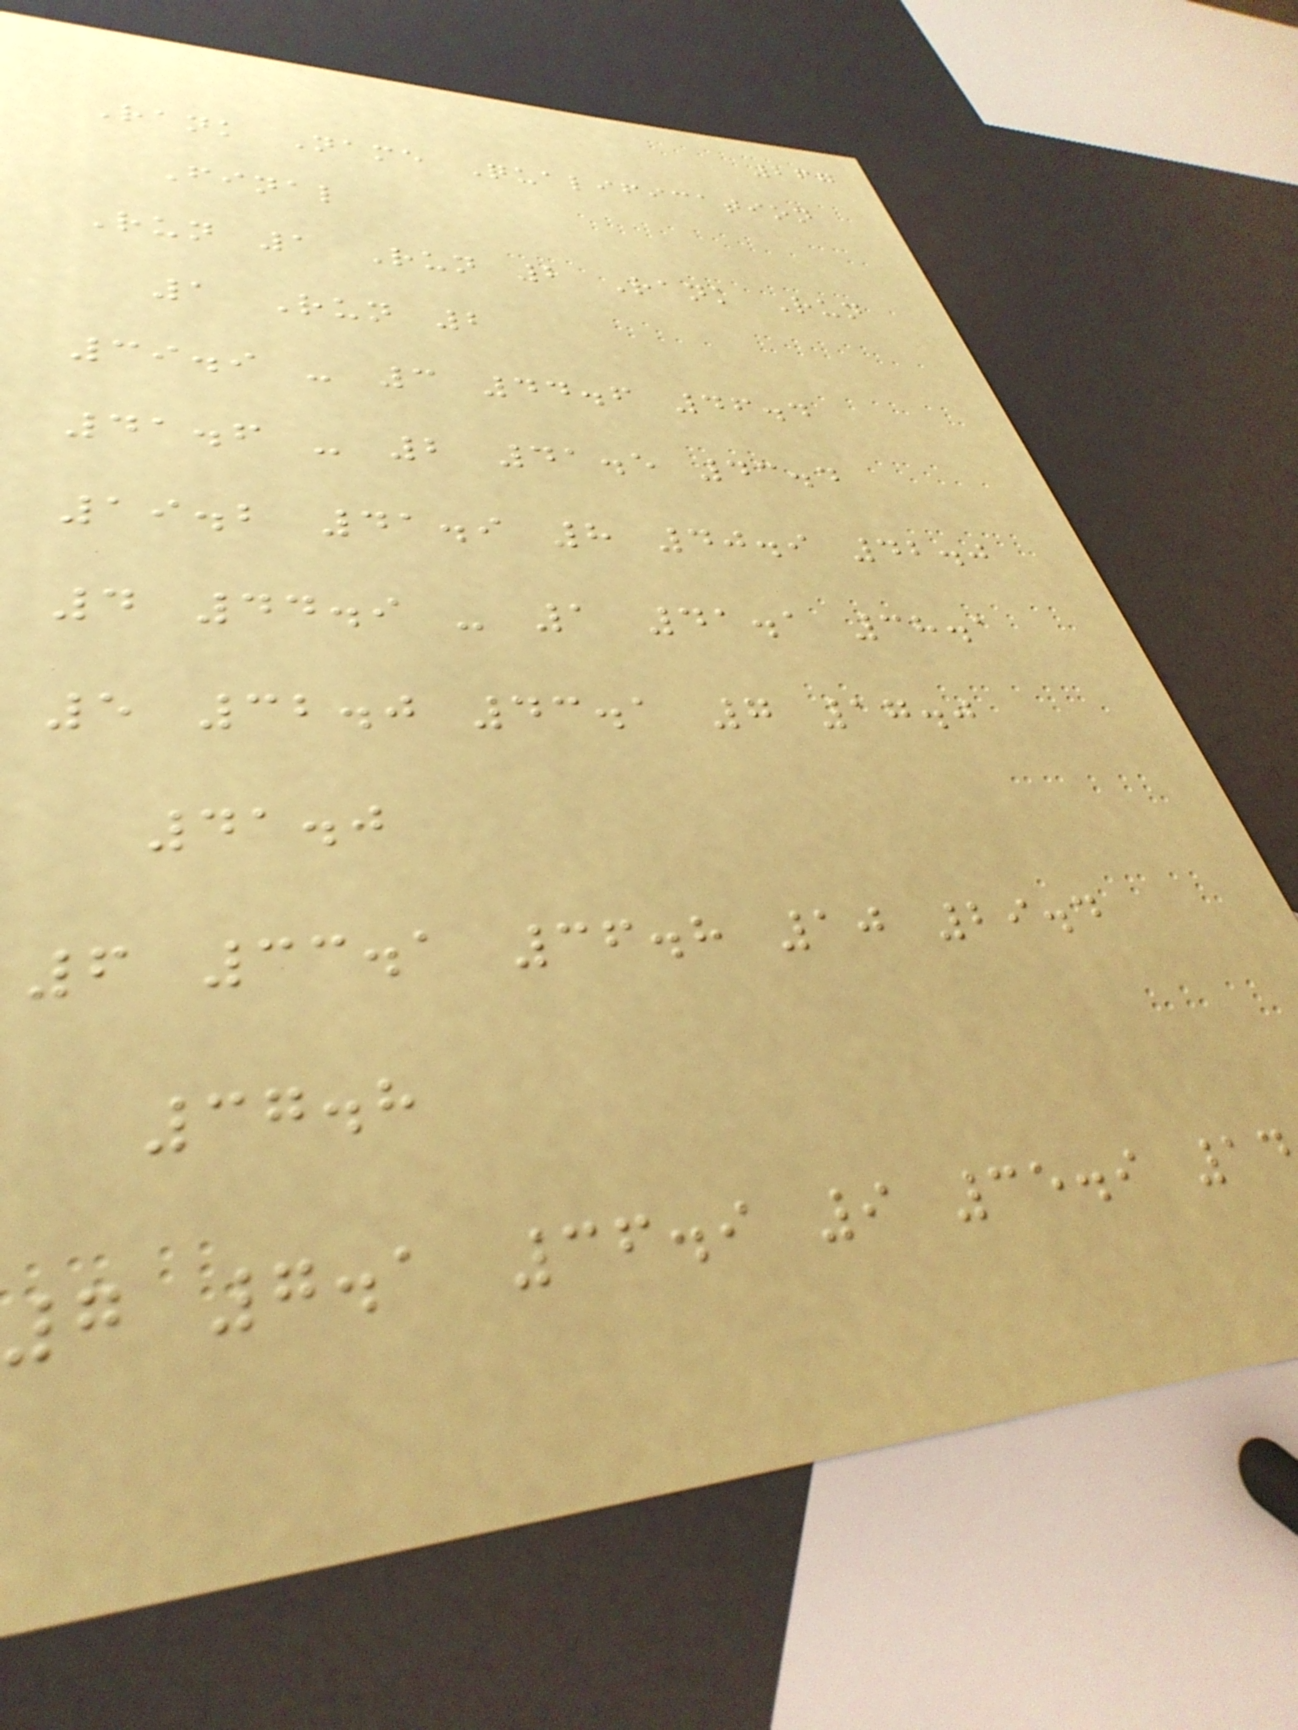267
Rank Name Qualification
Final
Run 1 Run 2 Rank Run
1 Run 2
39.9 - 3 44.6 46.4
41.6 - 2 41.5 43.4
19.2 41.9 8 40.9 42.0
4 44.9 - 1 41.1 38.1
5 32.0 43.1 7 17.0
41.0
6 33.1 36.8 10 29.4
37.8
7 7.1 36.9 9 35.9 14
